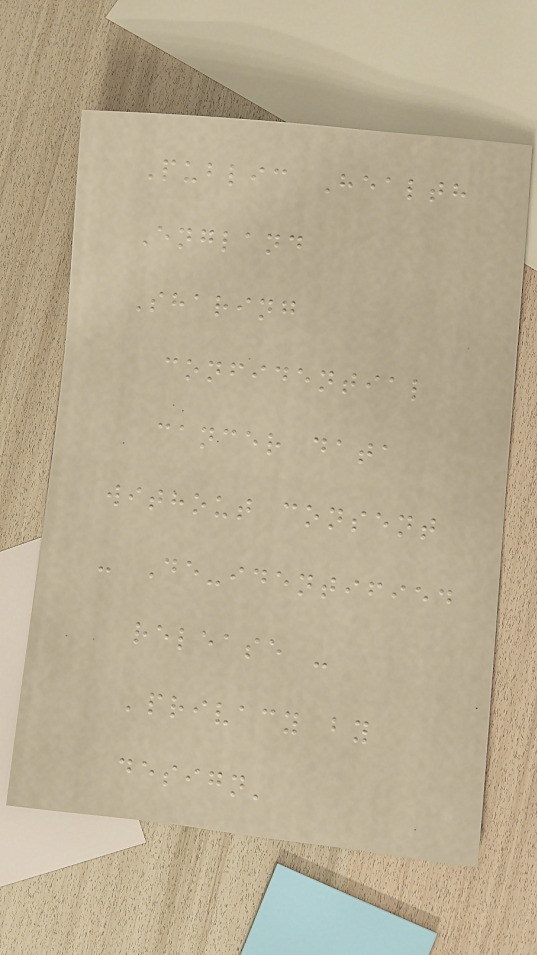Public Health
England
Sharing
confidential
cancer data
without consent
- De-identified
release -
'privacy by
design'
